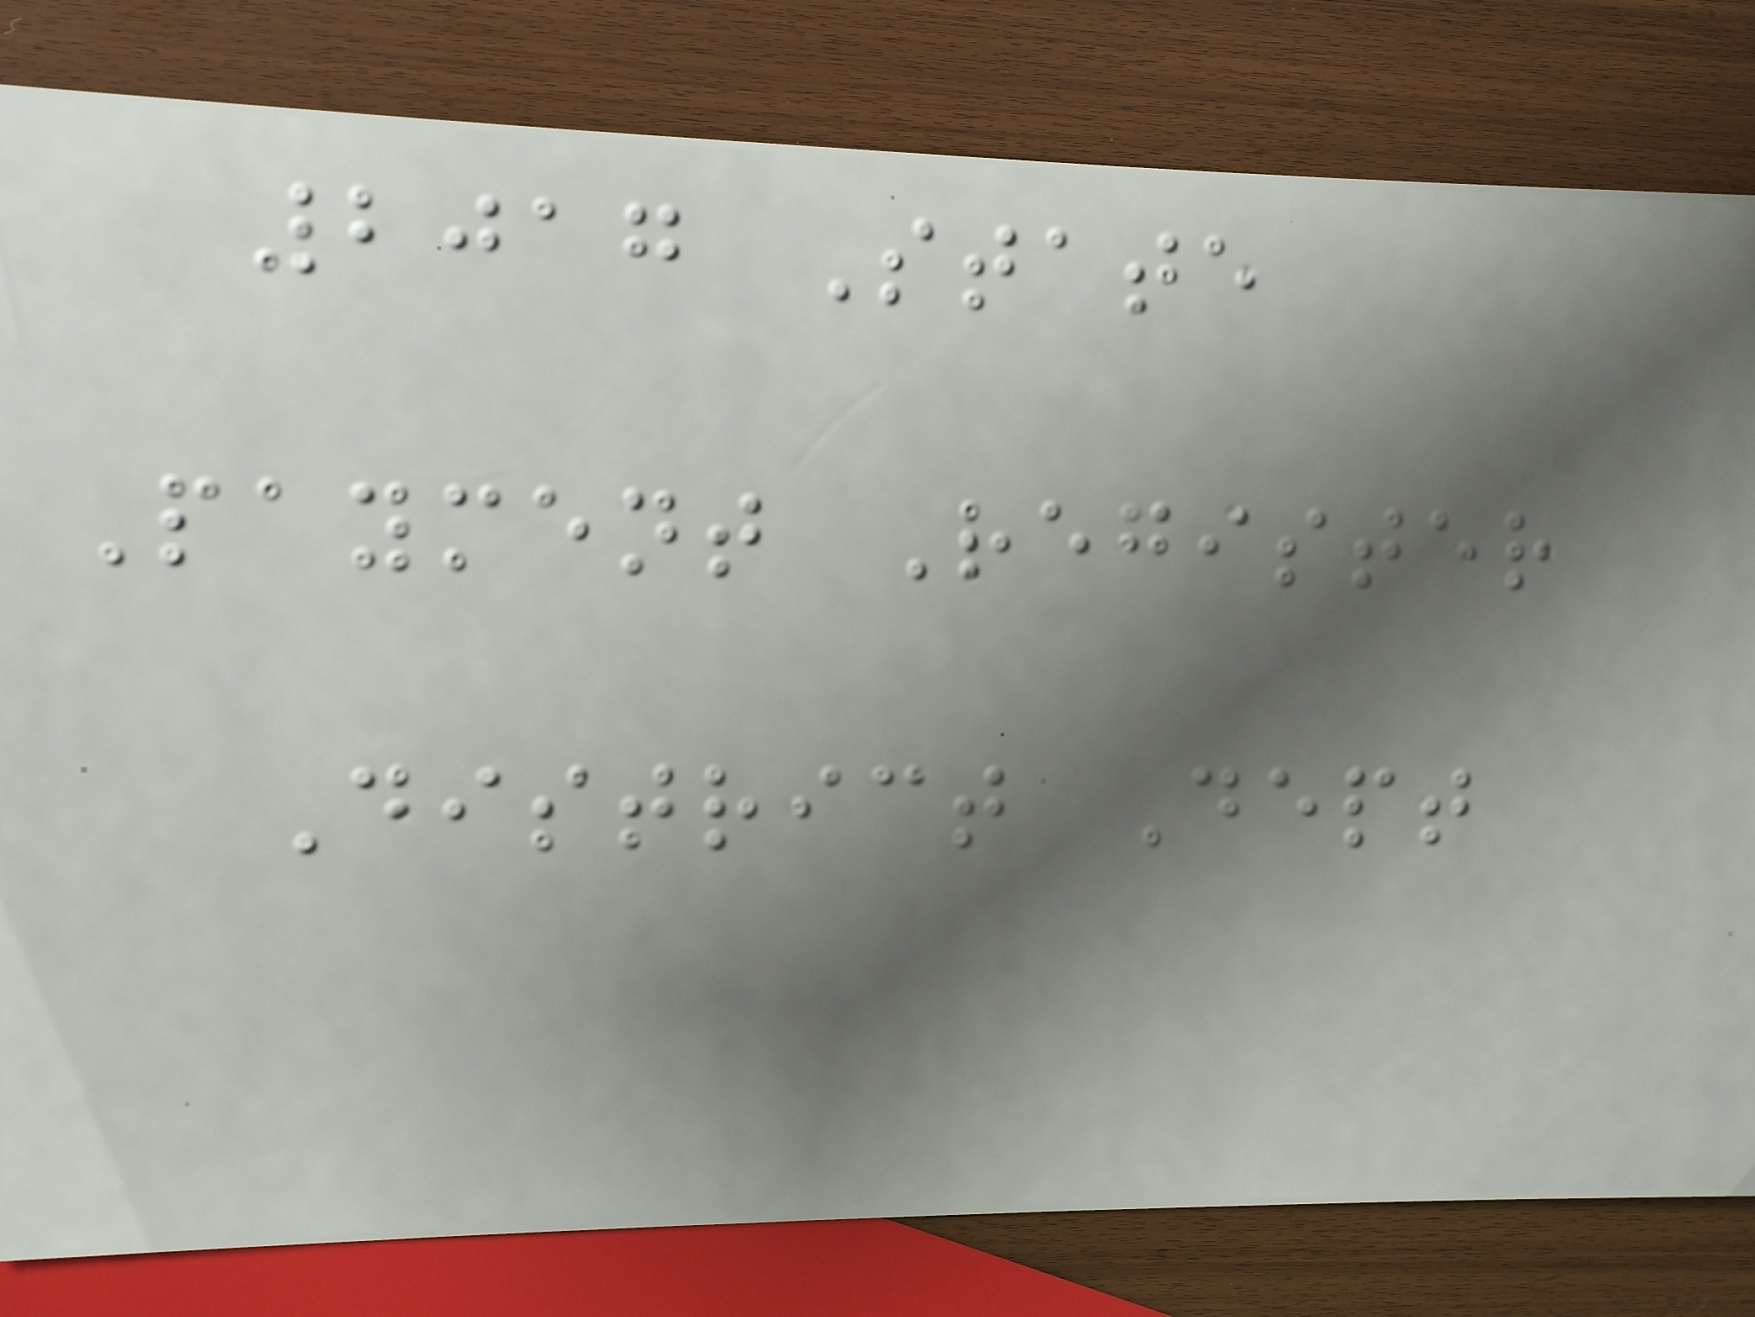2017 State
Payment Register
District Dept
